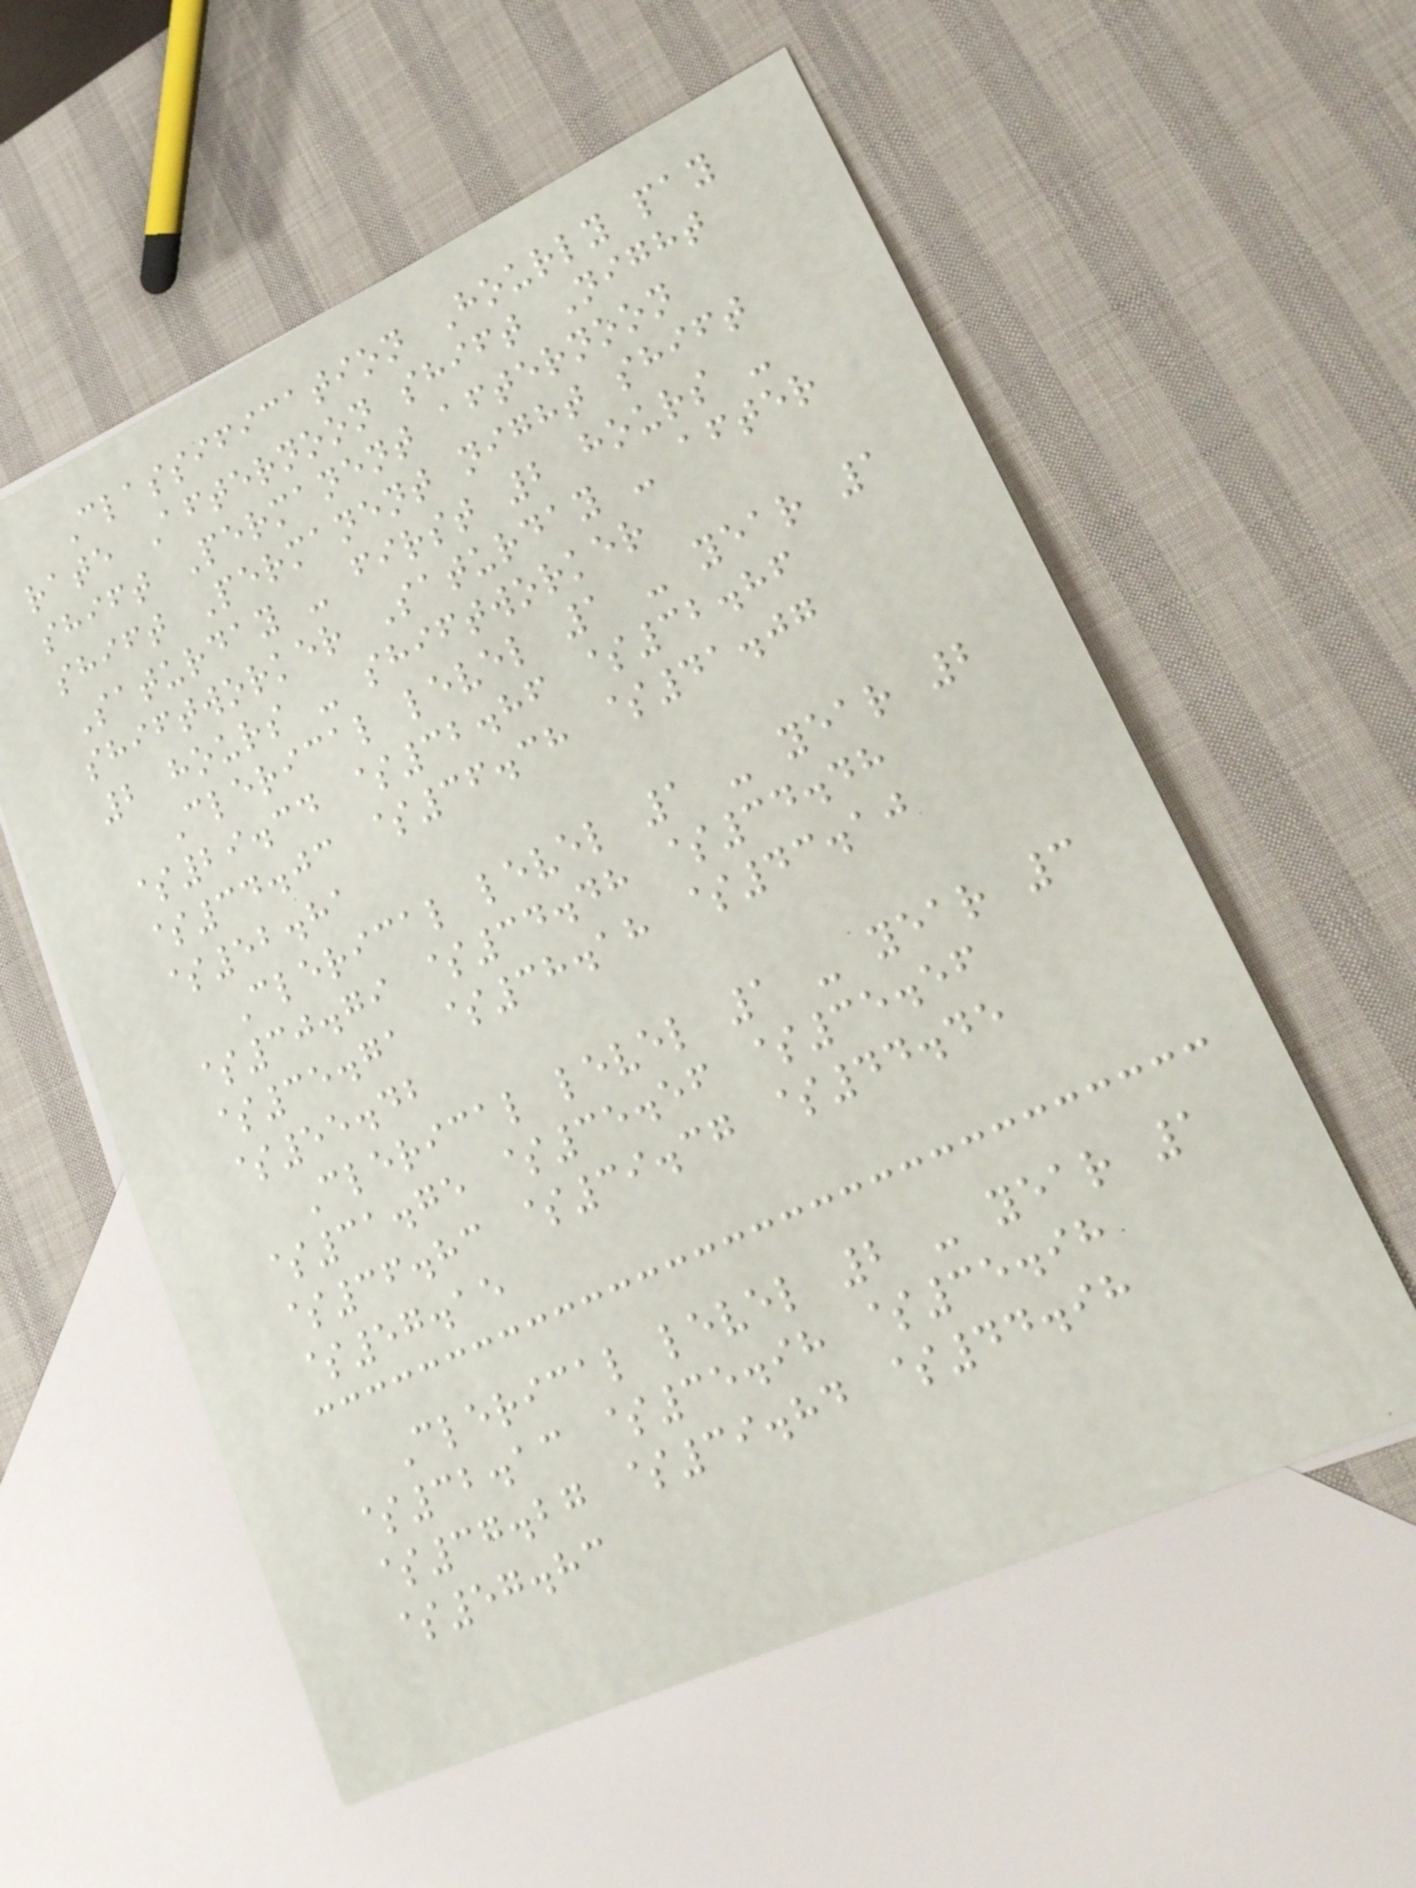Classification Hourly pay
rate Afternoon shift Night
shift Permanent afternoon
shift Permanent night shift
Saturday - first 2 hours -
shiftworker Saturday - after
2 hours - shiftworker
Clerical level 1 - year 1
$29.34 $32.86 $32.86
$34.03 $36.38 $41.07
$52.81
Clerical level 1 - year 2
$30.79 $34.48 $34.48
$35.71 $38.18 $43.10
$55.42
Clerical level 1 - year 3
$31.75 $35.56 $35.56
$36.83 $39.37 $44.45
$57.15
Clerical level 2 - year 1
$32.13 $35.98 $35.98
$37.27 $39.84 $44.98
$57.83
